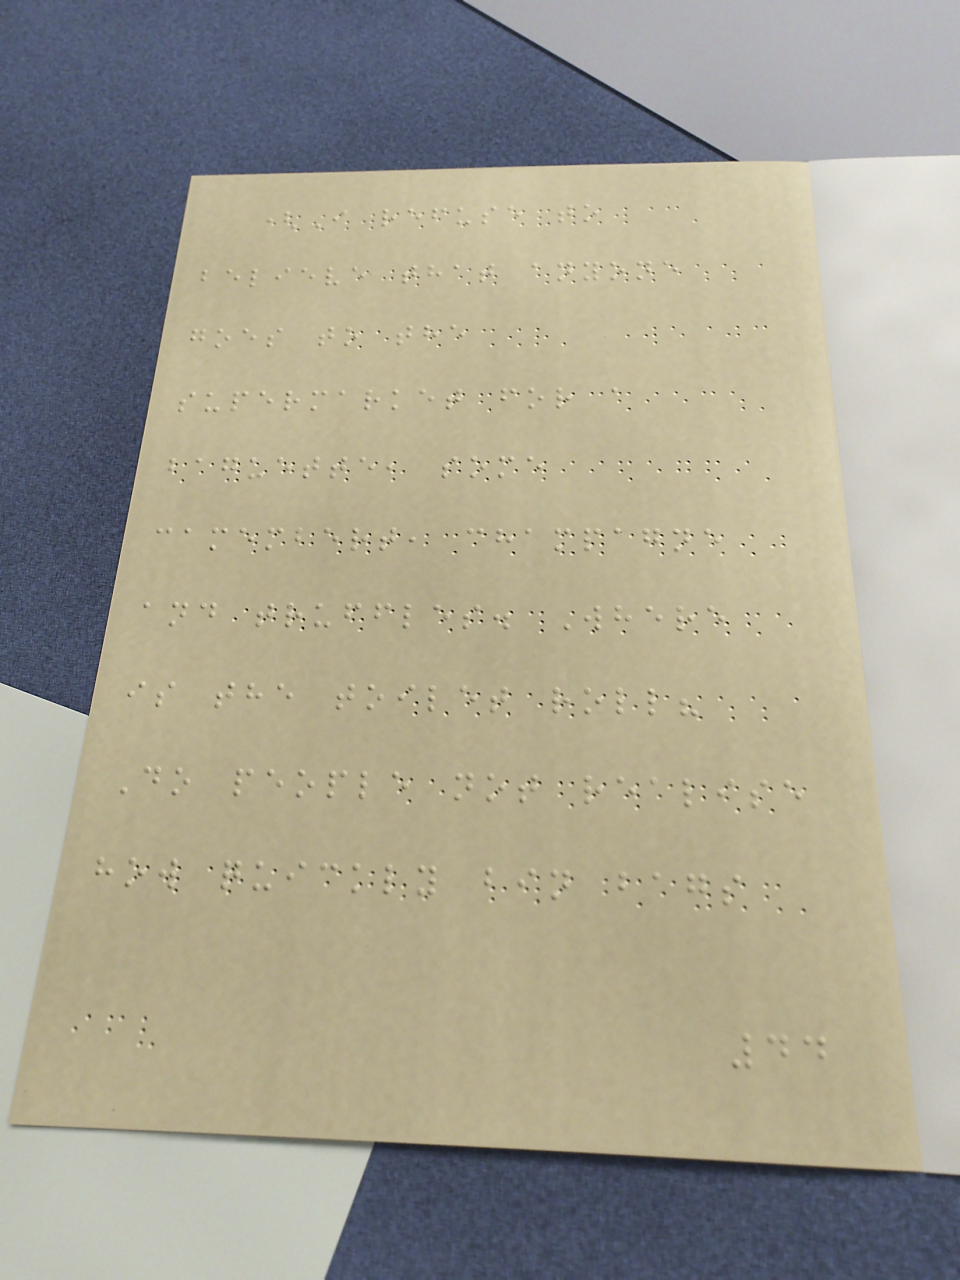(I refuse to
believe that anyone
goes to the
supermarket for a
baguette, some
camembert, champagne
and truffles. Where
is the toilet roll?
Do people not realise
how quickly bin bags
44
